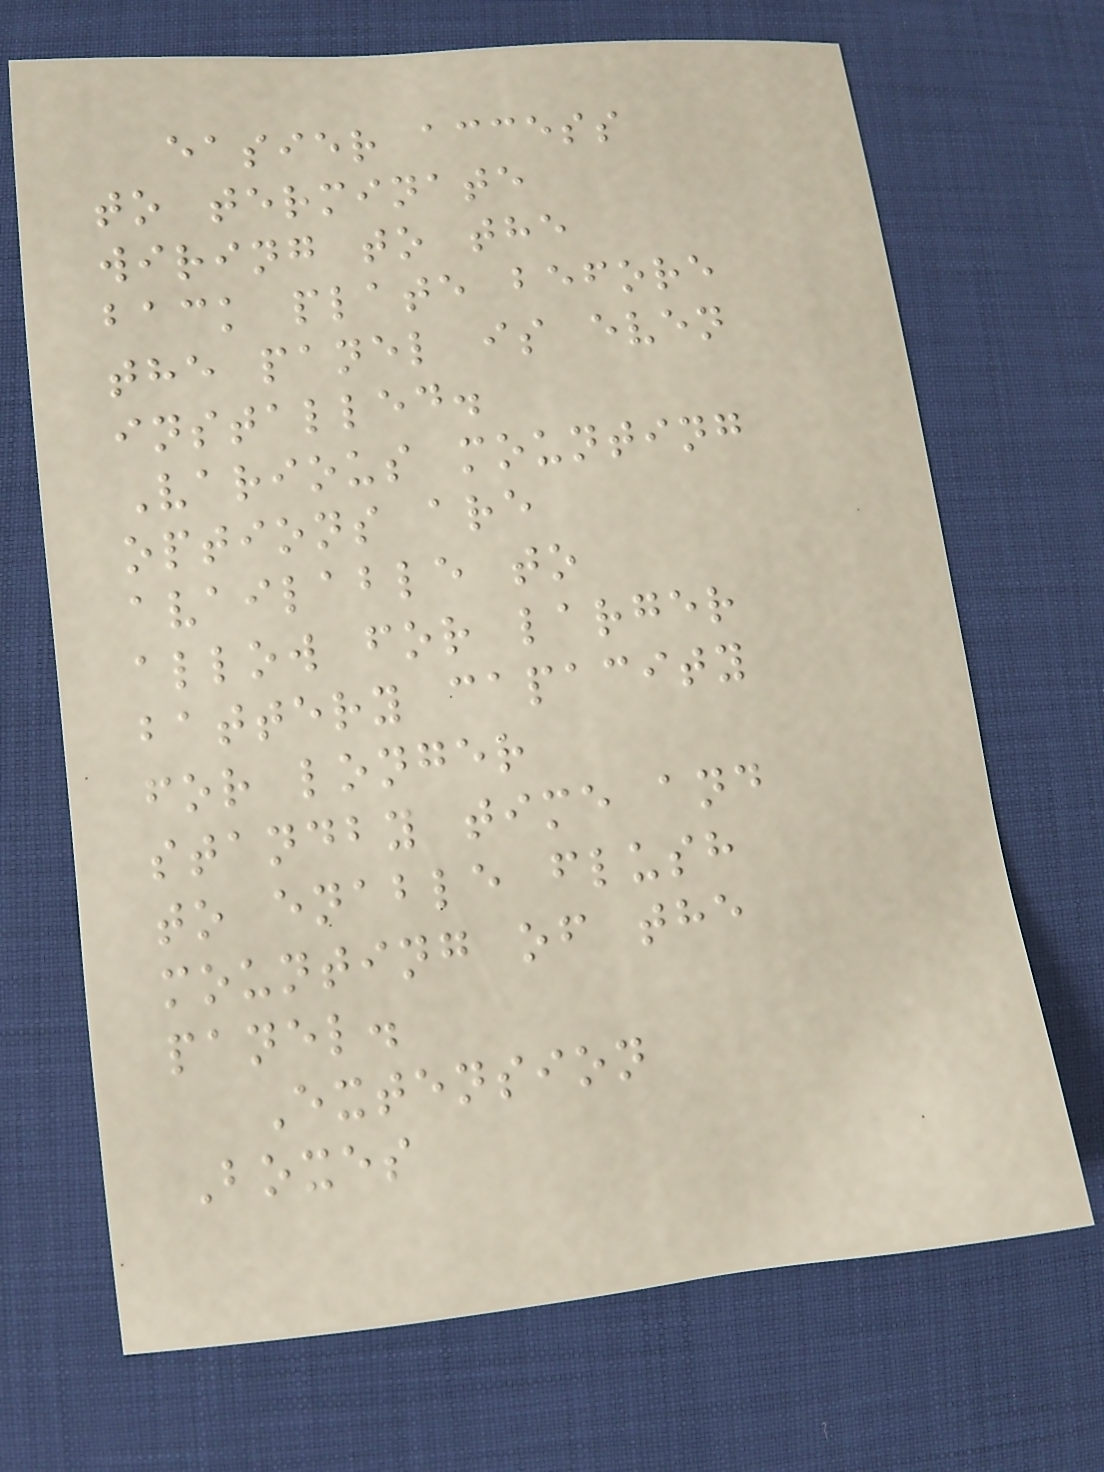easier access
to terminate
wiring to the
back plate before
the panel is even
installed.
Various mounting
options are
available to
allow for larger
battery capacity
for longer
standby time and
to enable flush
mounting of the
panel.
Extension
Boxes
